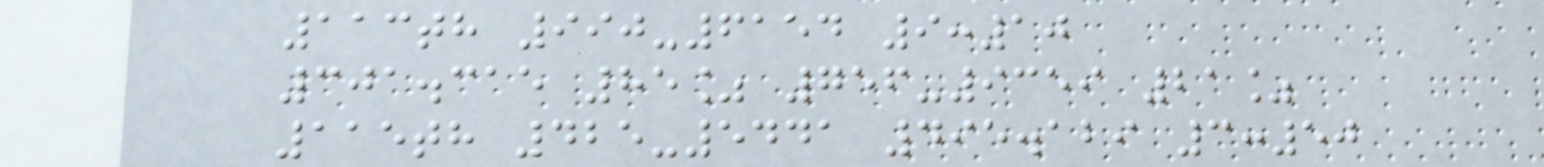113th 990-6154 9:10
301.315 85% 756-9359 21%
115th 425-5441 495.129 3:50
